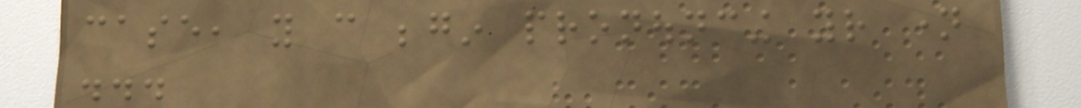case, you can begin pronouncing your name
...
